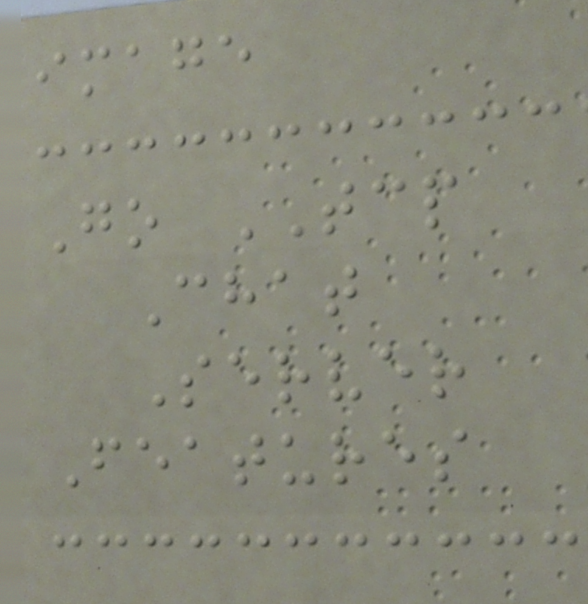image
Go TCP
Chat
Server
Features
